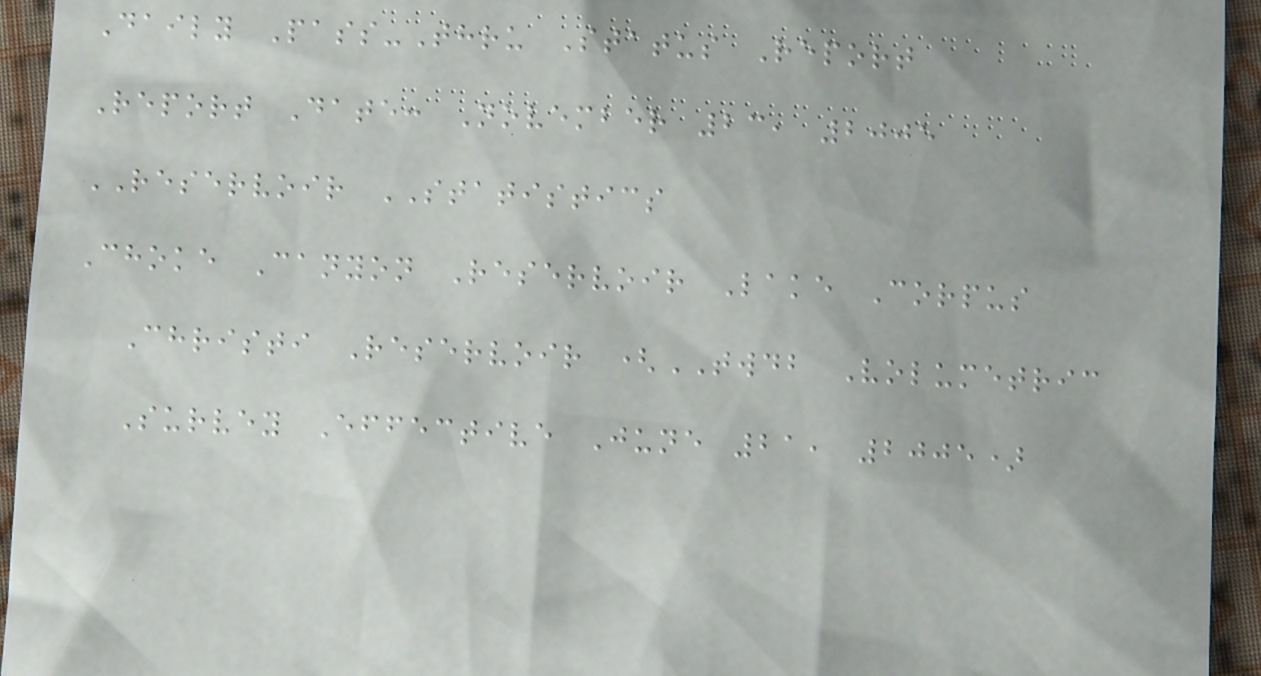Daily Pass-Thru Status Report
Report Date: November 23, 2005
RESERVOIR STATISTICS
Choke Canyon Reservoir Lake Corpus
Christi Reservoir (TWDB Volumetric
Survey Effective June 21, 2005)
